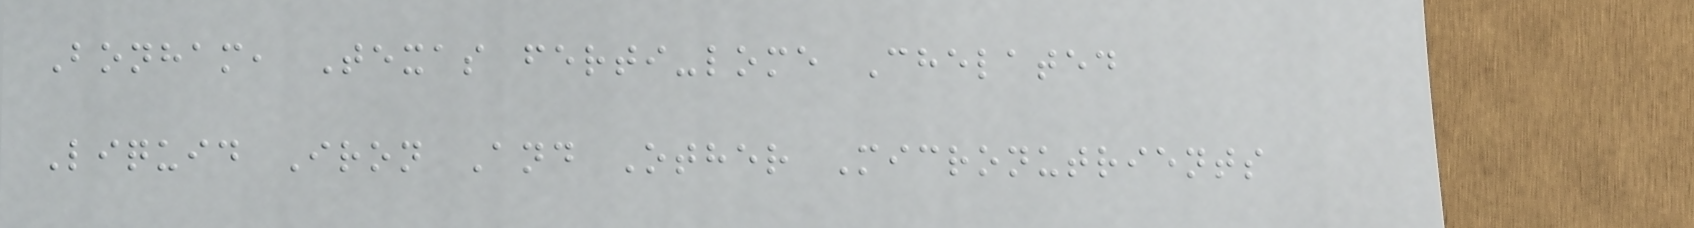Bonham, Texas ferti-lome Chelated
Liquid Iron And Other Micronutrients
